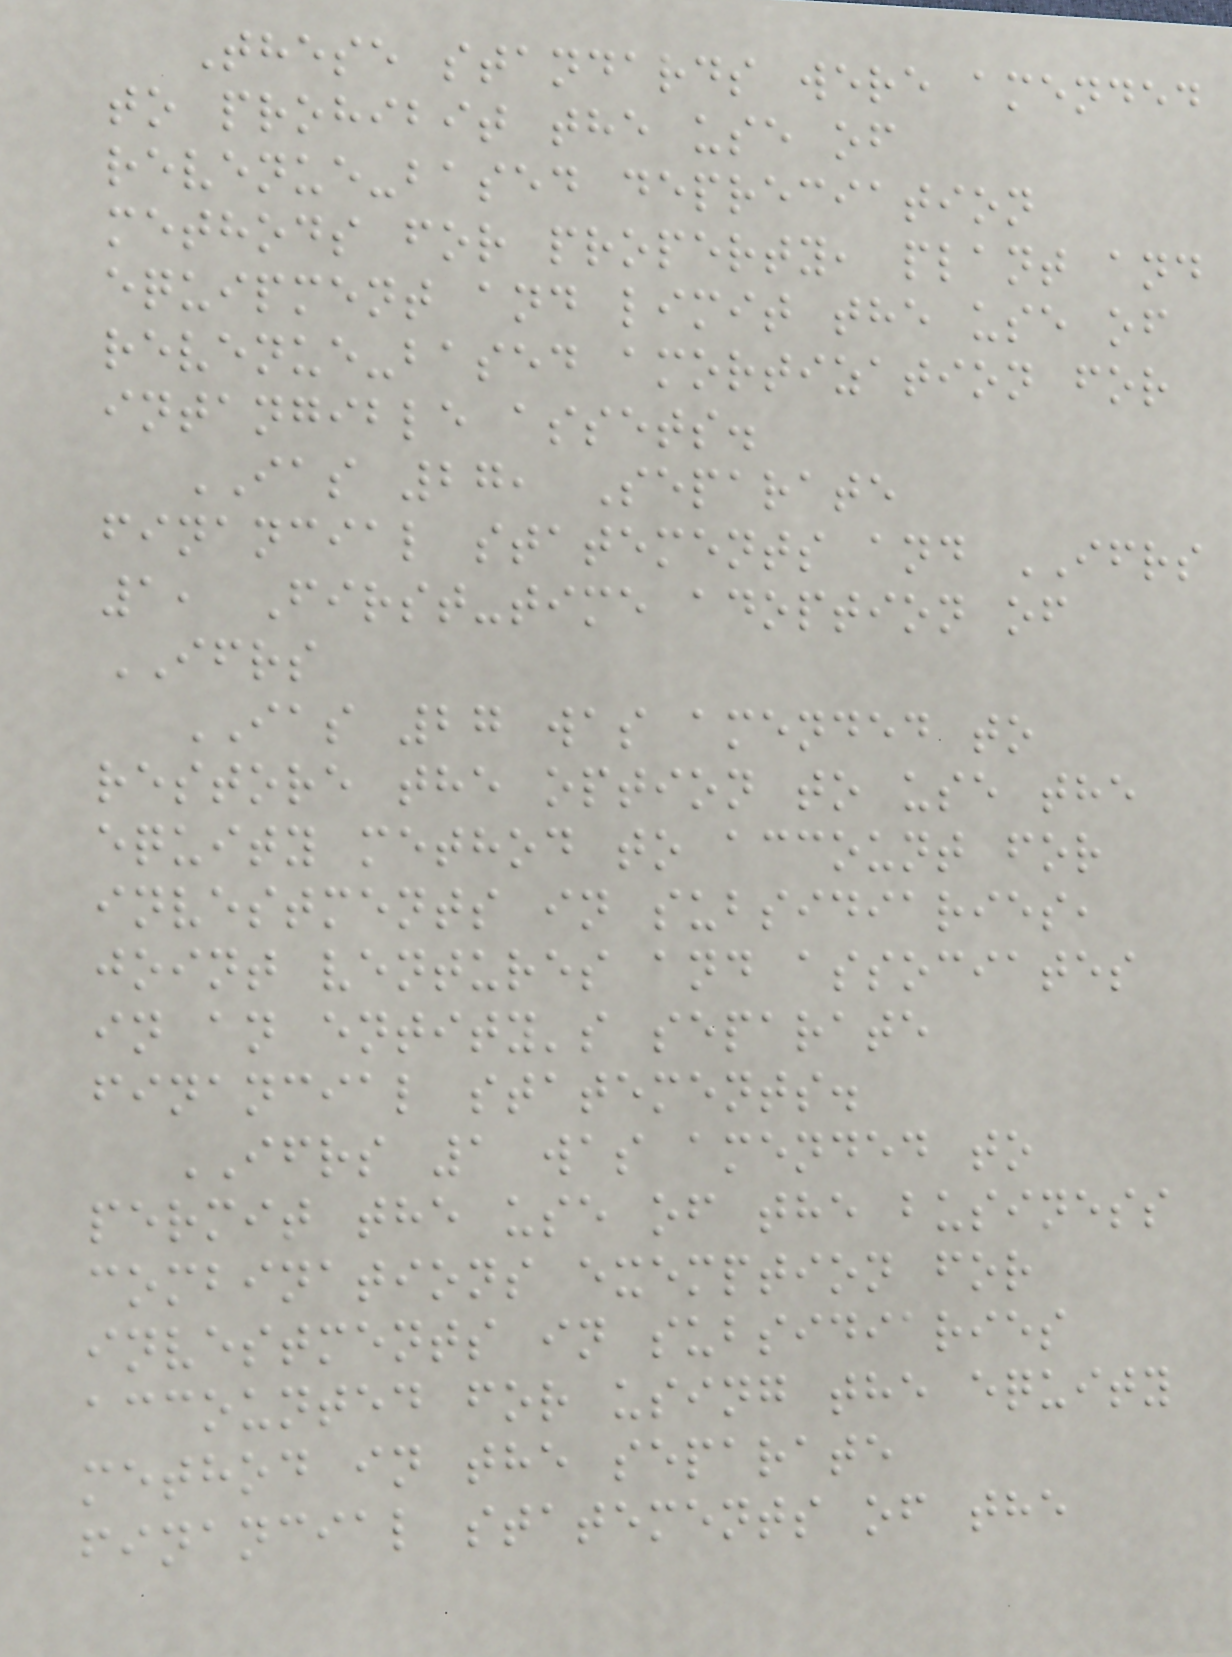These standards were amended
to prohibit the use of
revenue-based depreciation
methods for property, plant and
equipment and limit the use of
revenue-based amortization for
intangible assets.
IAS 27, Separate
financial statements and IFRS
1, First-time adoption of
IFRS
IAS 27 was amended to
restore the option to use the
equity method to account for
investments in subsidiaries,
joint ventures and associates
in an entity's separate
financial statements.
IFRS 1 was amended to
permit the use of the business
combinations exemption for
investments in subsidiaries
accounted for using the equity
method in the separate
financial statements of the
